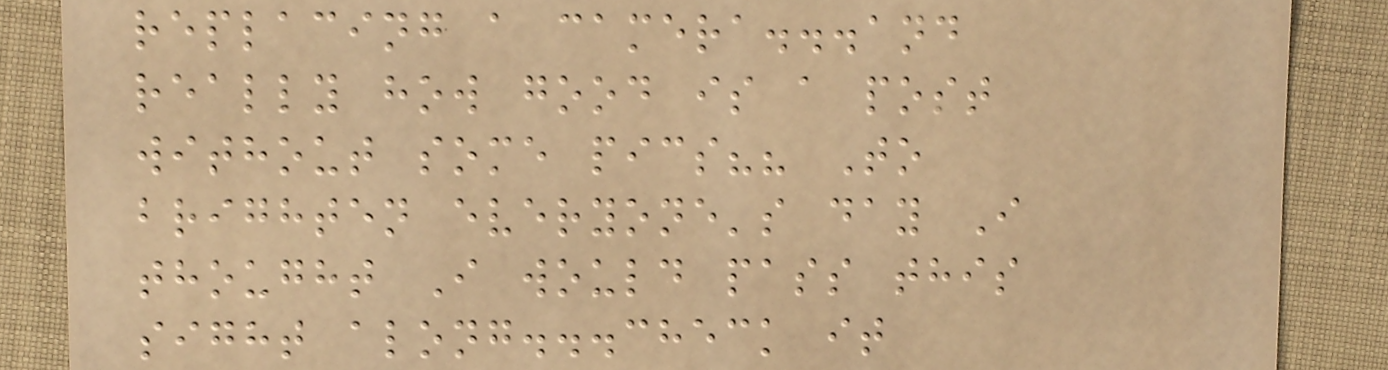replacing a camera...and
really how good is a post
without some pics?? To
brighten everyone's day I
thought I would pass this
sight along...check it
